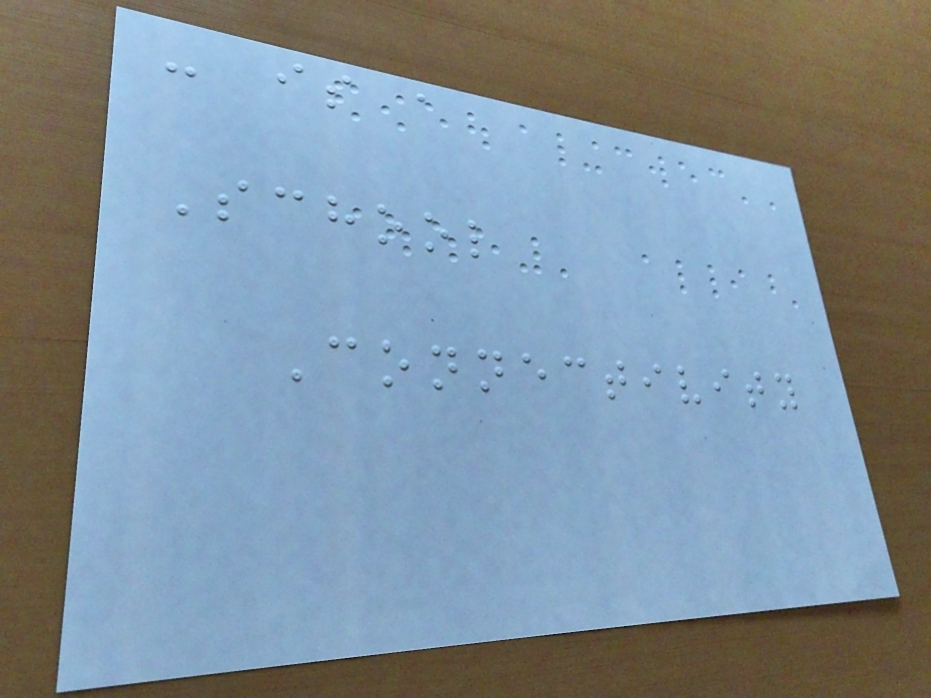- is a
School
Connectivity
